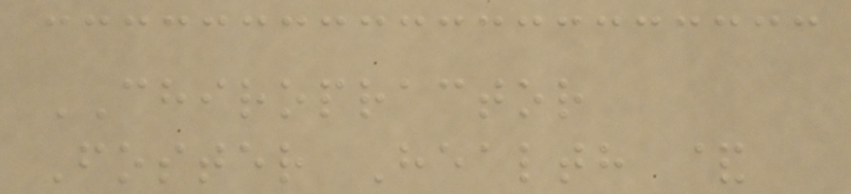CHIROPRACTOR
Foster Health &
